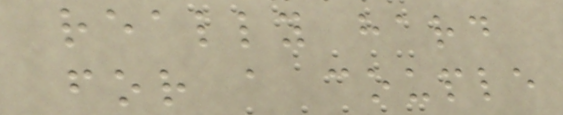really hard
for a couple
